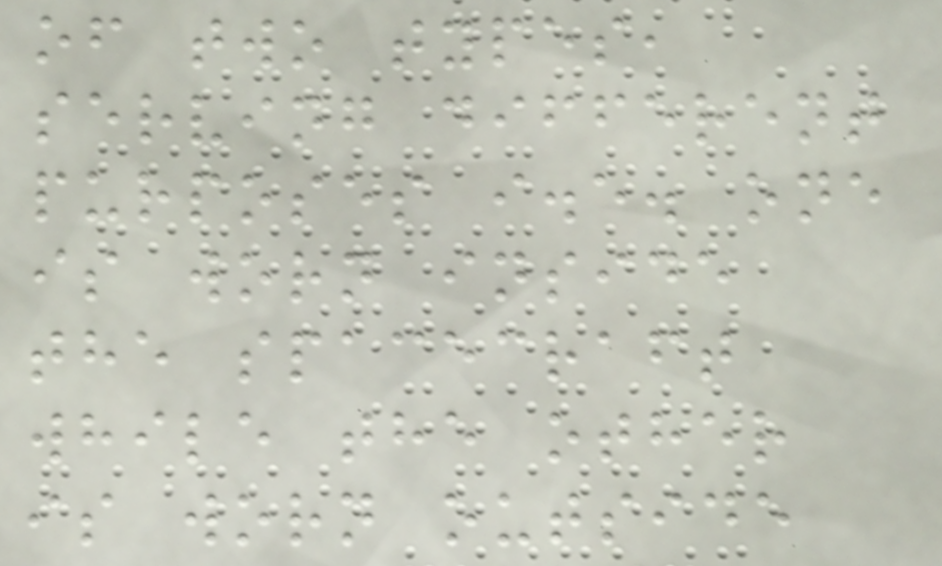of two types,
serving different
purposes i.e. one
is worn inside
the spacecraft
while the other
is worn outside
